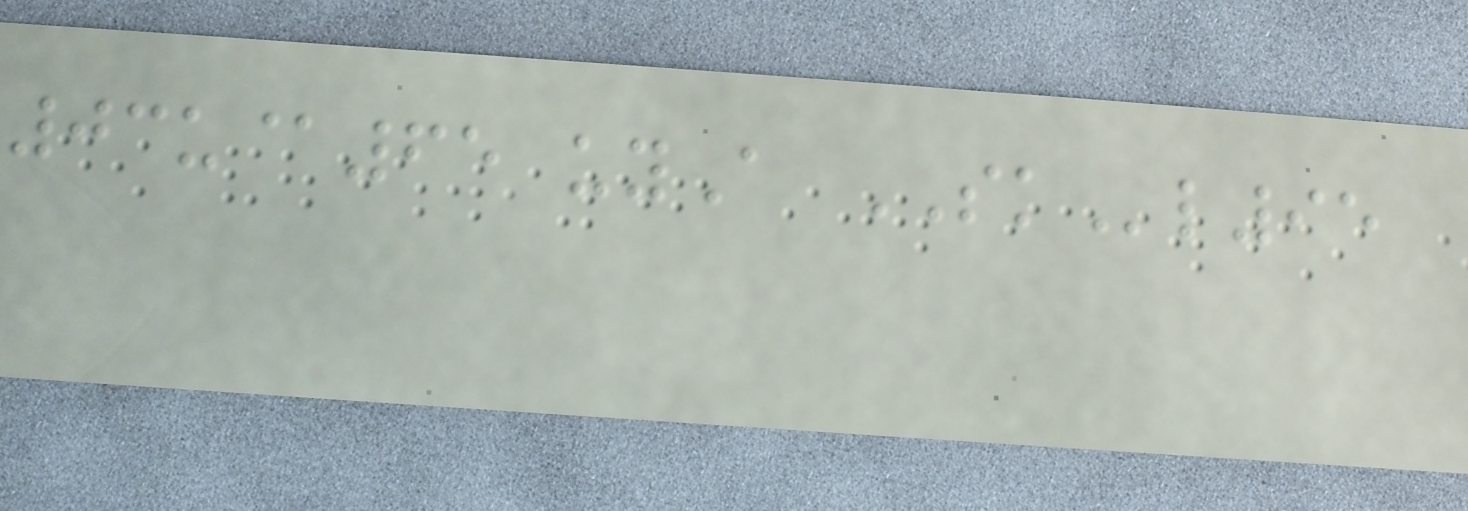03u@65 uyA SKl95
